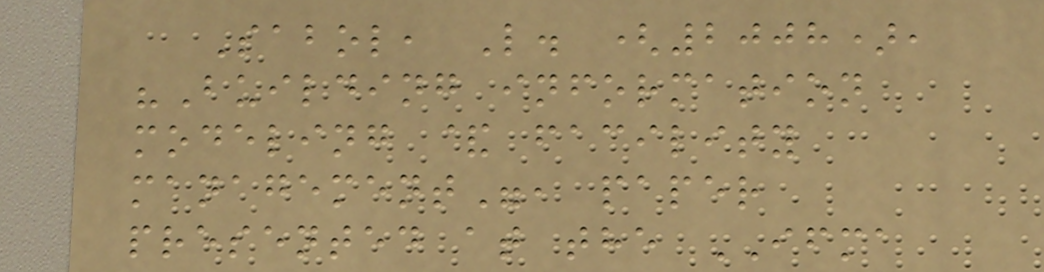Sabol, L. (2008),
"Building information
modeling & facility
management", paper
presented at the IFMA
